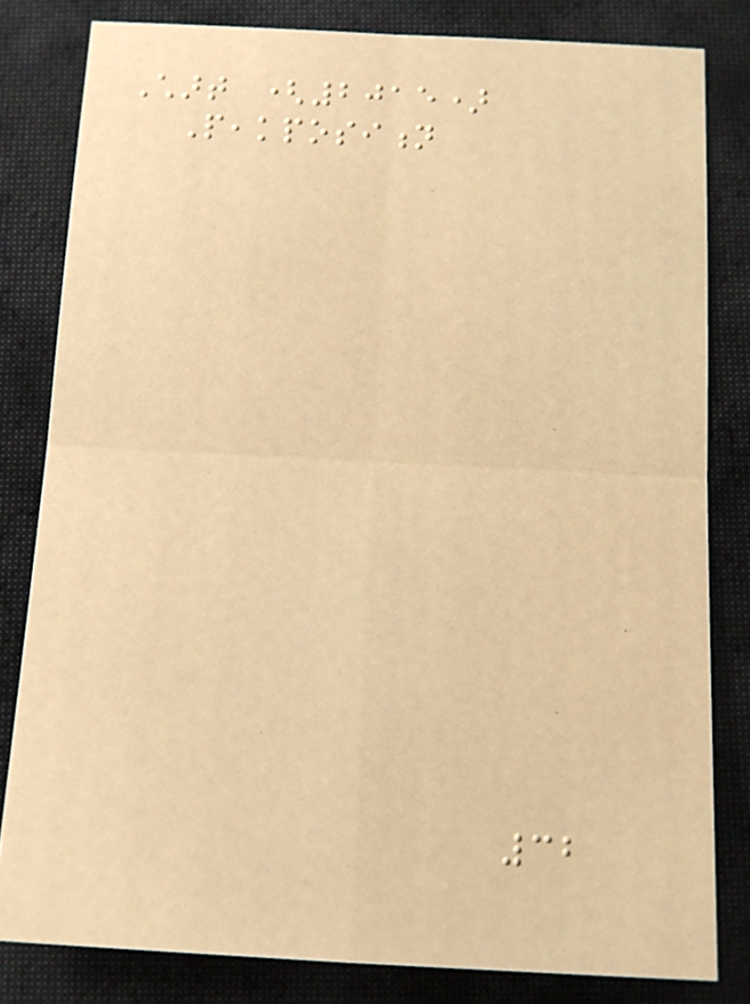Chart (2015)
Peakposition
32
